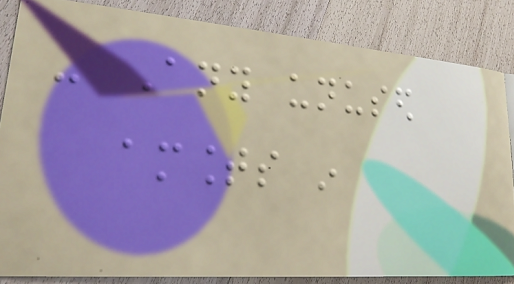- Any unused
amounts in
